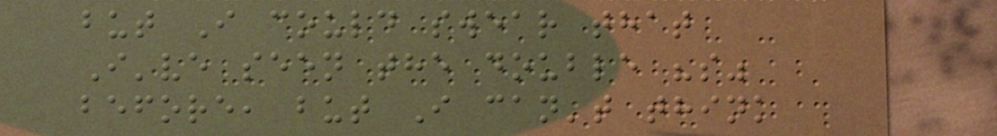but I could swear that
I've seen the double "s"
before, but I can't think
